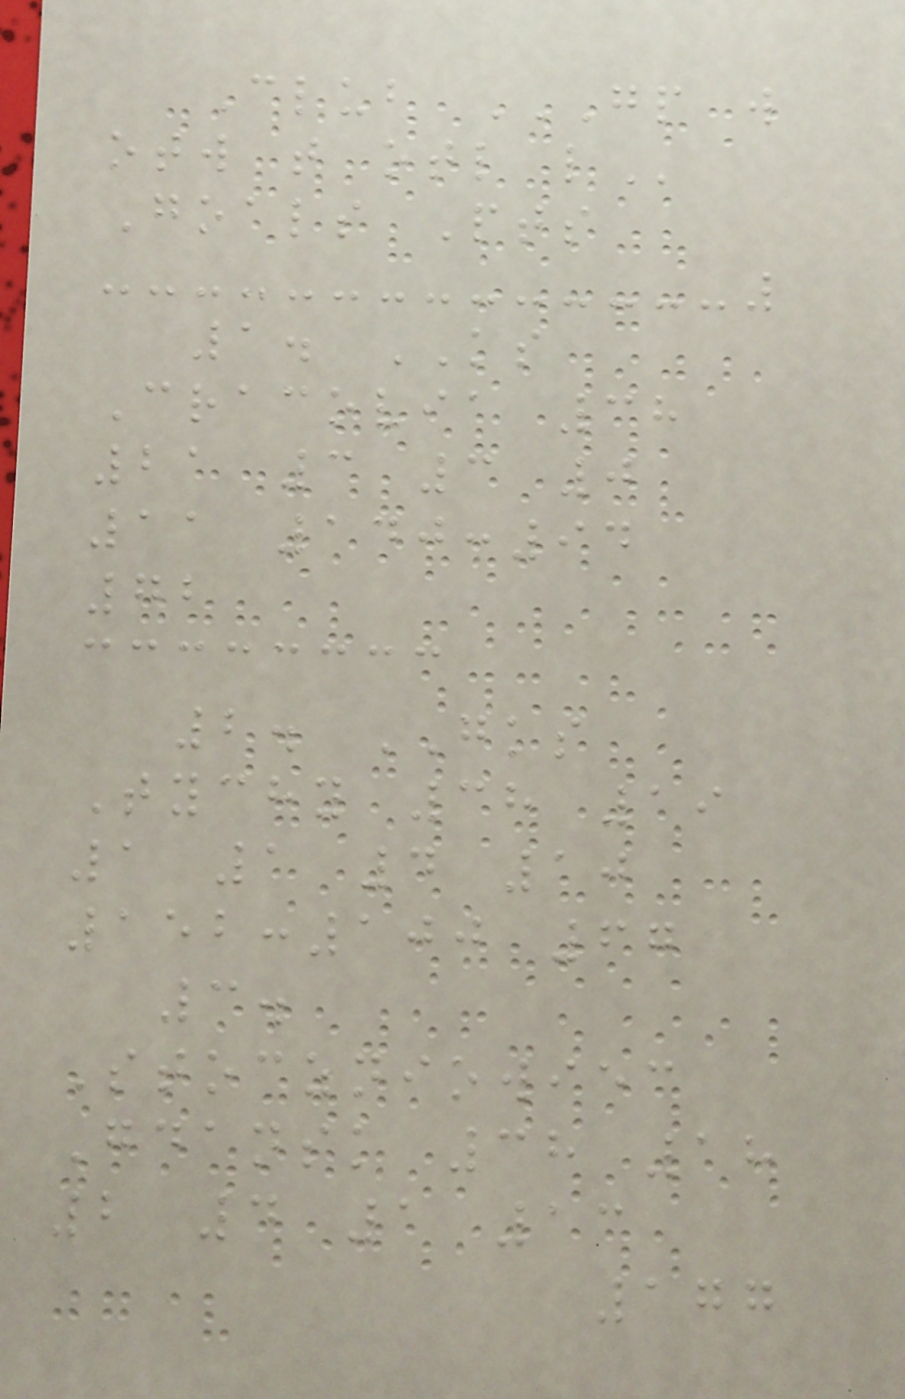Club GP W
OTW T OTL L
Goals Pts
1. KS
Cracovia 38
21 3 3 0
11 140:94
72
2. GKS
Tychy 38 19
1 1 4 10
152:100 67
3.
Stoczniowiec
Gdansk 38 18
2 4 1 13
177
